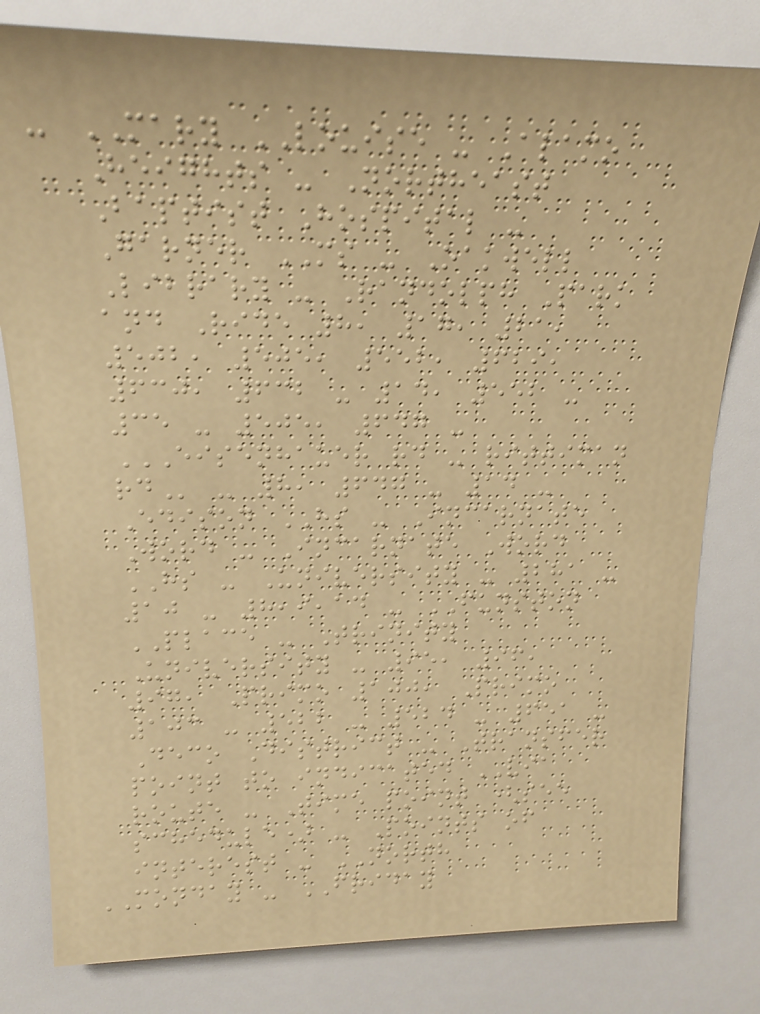- MARY LOUISE - Alamo
Heights - Northeast
Baptist Hospital -
Garner MS - Oakwell
Library - Randolph Park
and Ride 8, 17, 21,
502, 505, 552, 629,
630, 632 - 14, 552 -
35 - 505, 647 -
EISENHAUER RD - RITTIMAN
RD - 8, 647 - 14 -
Edison HS - Incarnate
Word - Incarnate Word
HS - University - 281 -
10 - 8,9,14 - FUNSTON
PLACE - Trinity
University - 95, 96,
97, Primo 100, Primo
103 - 522 - 524 - 651 -
Deco District - Transfer
point to indicated VIA
route - Time point (see
schedule) - Points of
interest - NORTH
MONDAY - FRIDAY
